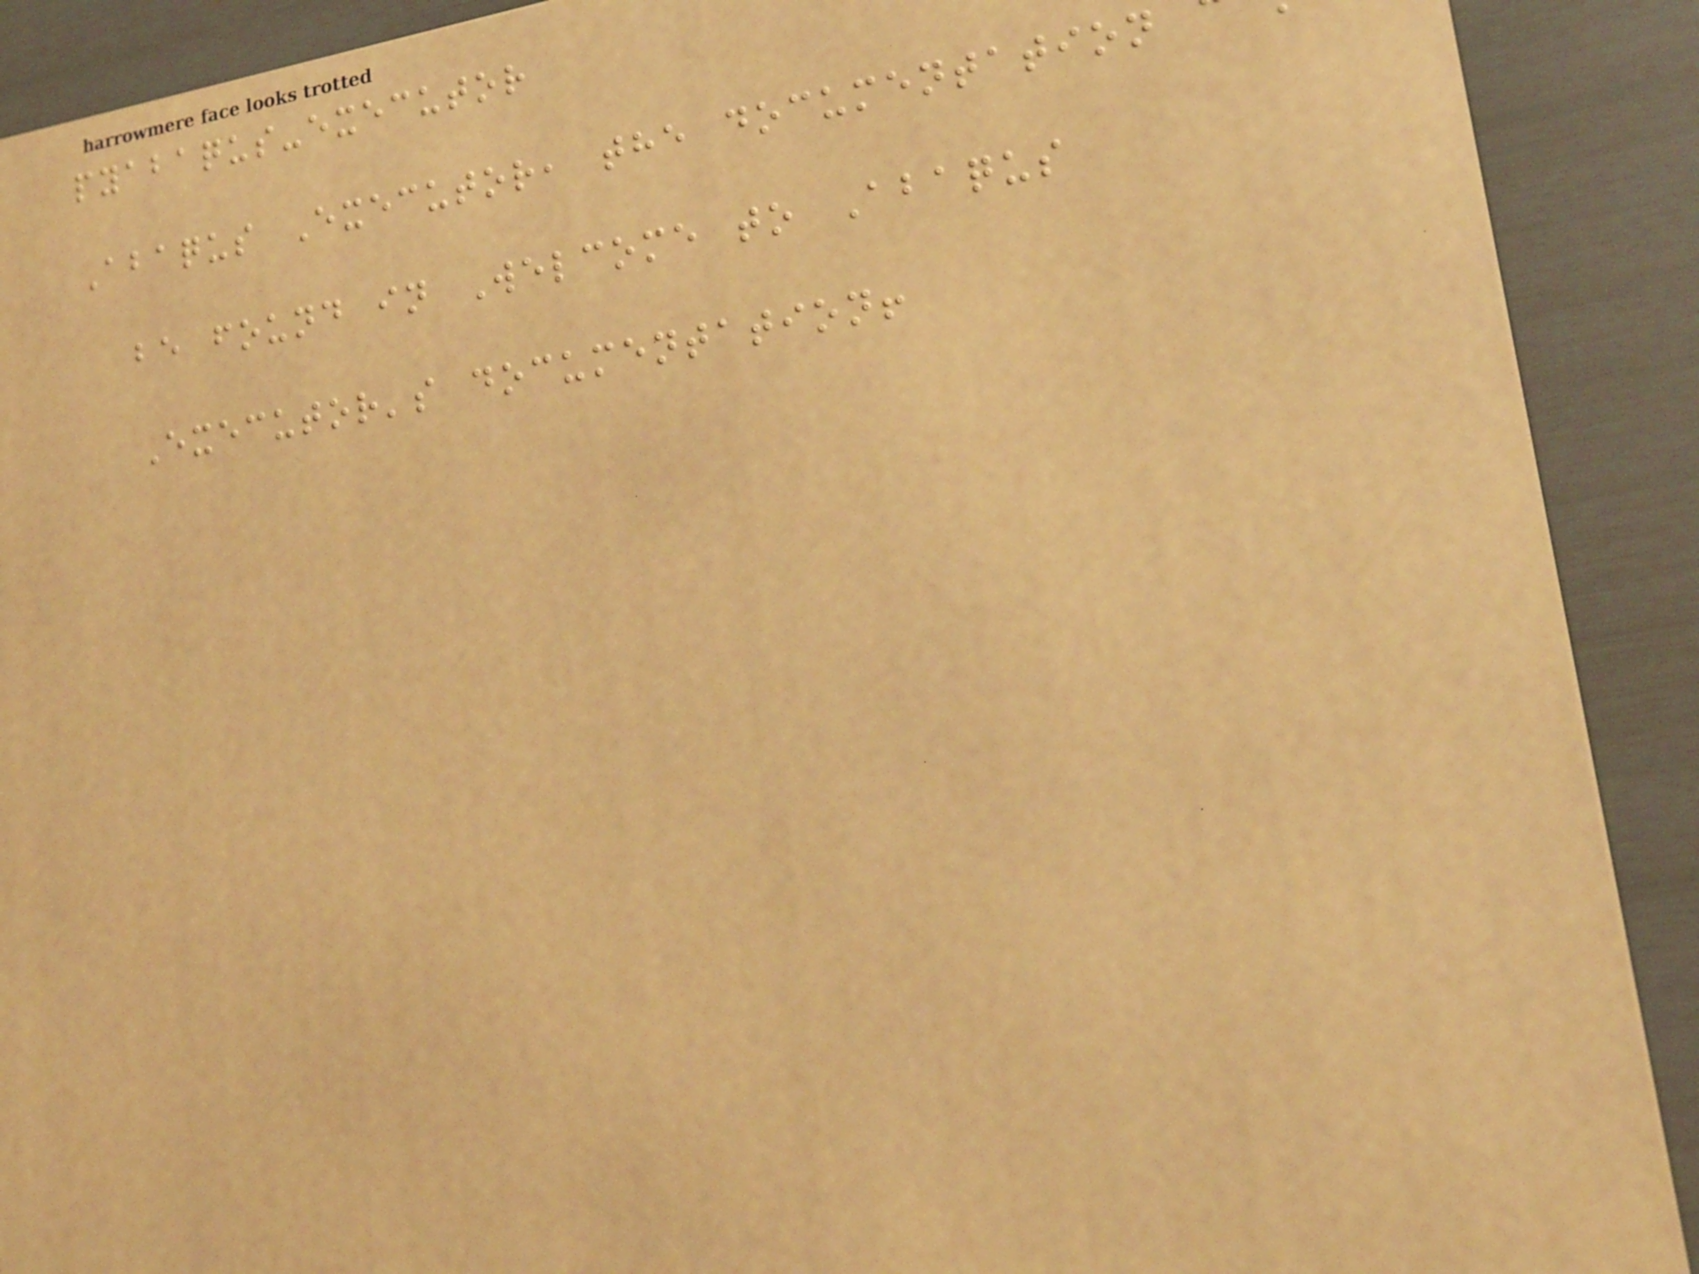pyabaqus-executor
Abaqus Executor, the documentation
be found in Welcome to Abaqus
Executor's documentation!
